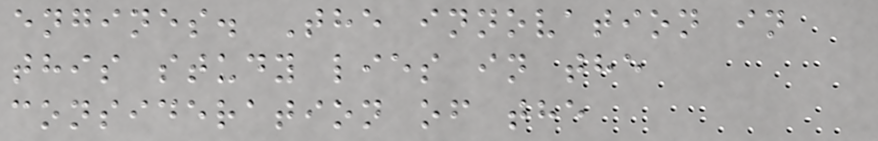engines. The innovation in
this study lies in the
consideration of the
